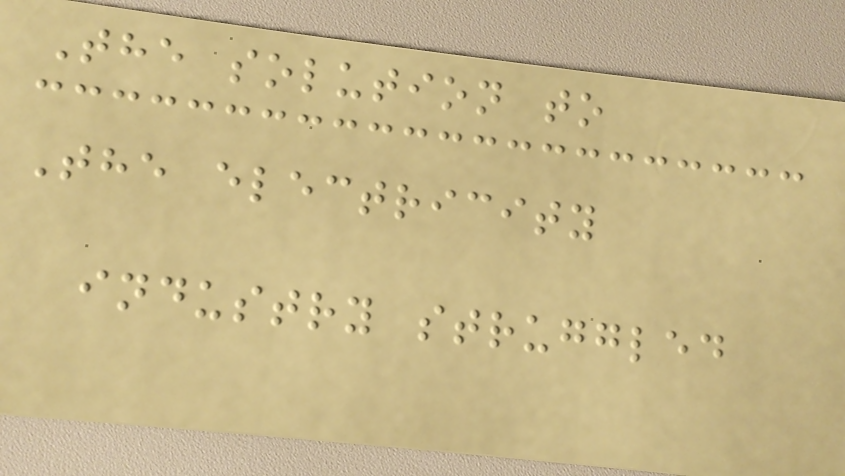The solution to
The electricity
industry struggled
